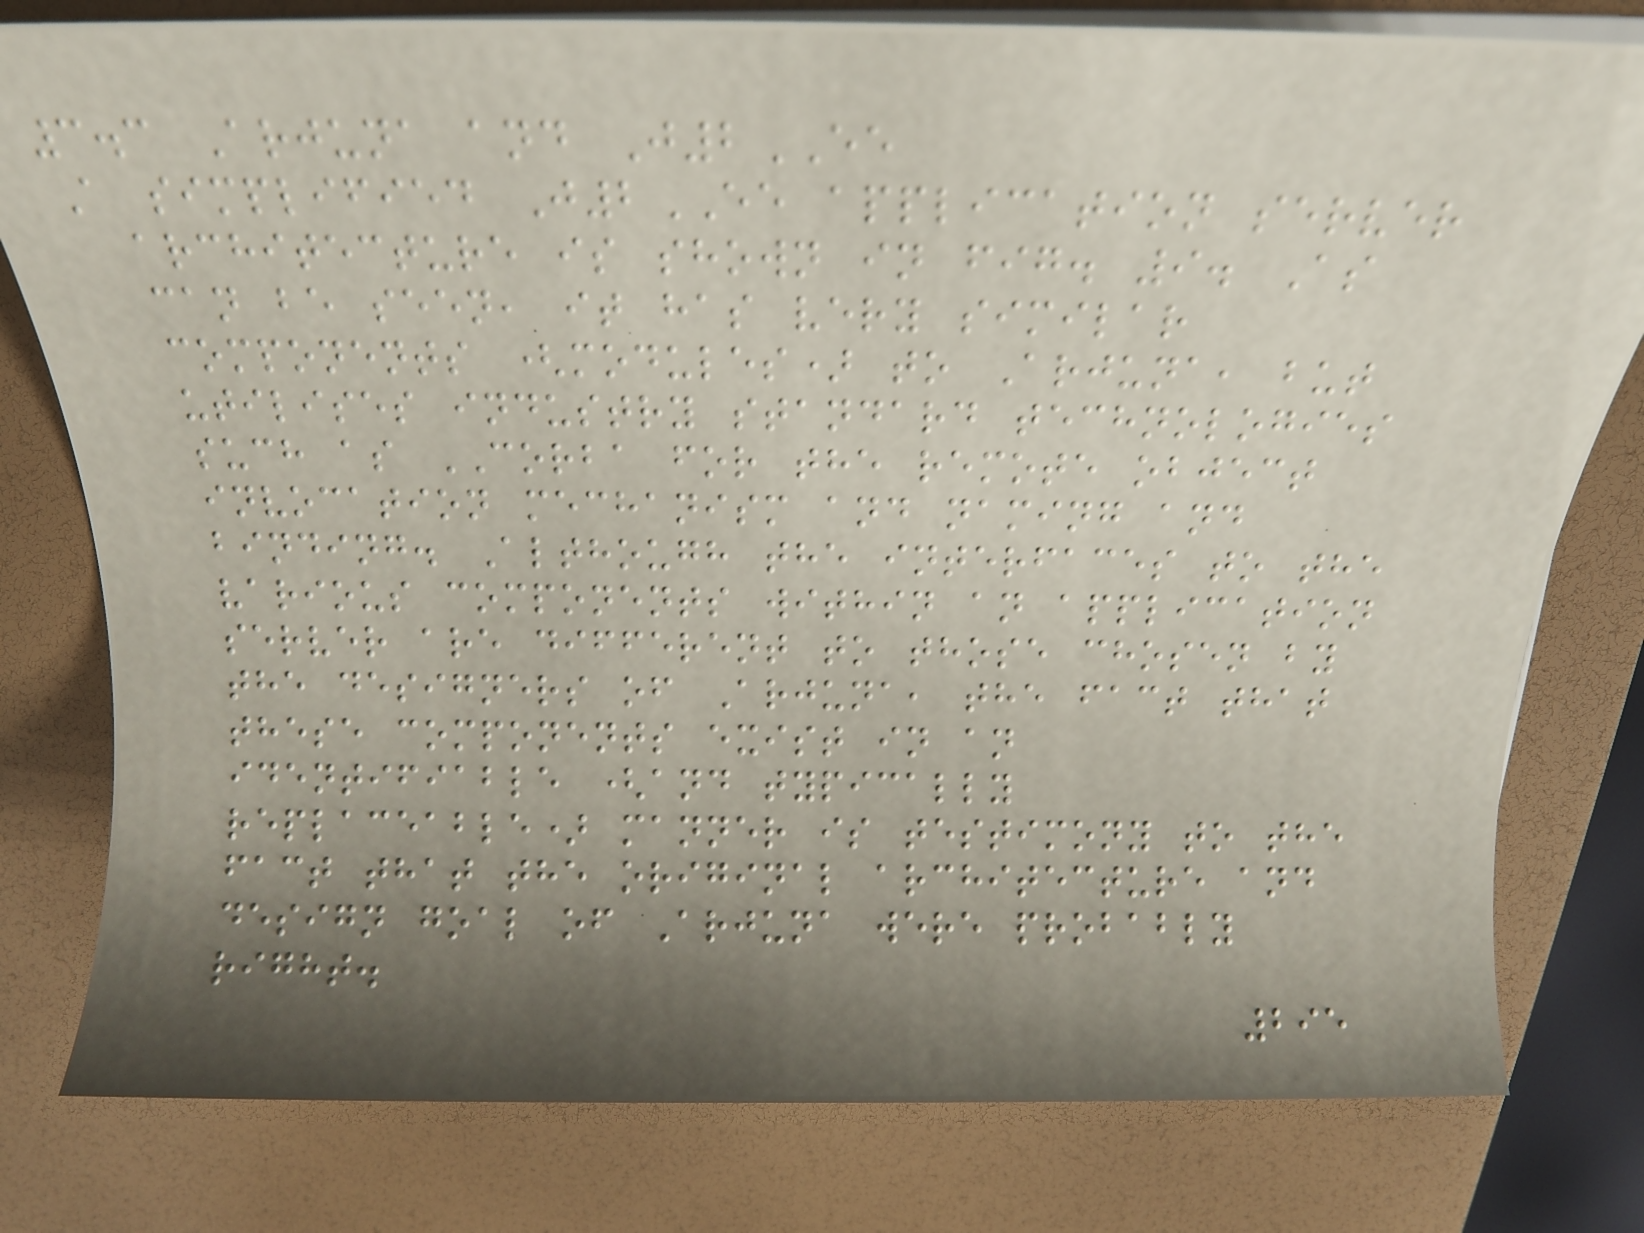3.3 Arjuna and J2EE
A simplified J2EE application server
architecture is shown in fig. 9. As
can be seen, it has very similar
components (modules) to Arjuna, but
utilises industry standard technologies
such as CORBA for the remote object
invocation mechanism and naming and
binding. Although the interfaces to the
various components within an application
server are different to those chosen by
the designers of Arjuna, the fact that
these components exist in an
identifiable (and typically
replaceable) manner is testimony to the
fact that the original architecture and
design goal of Arjuna were probably
right.
295
